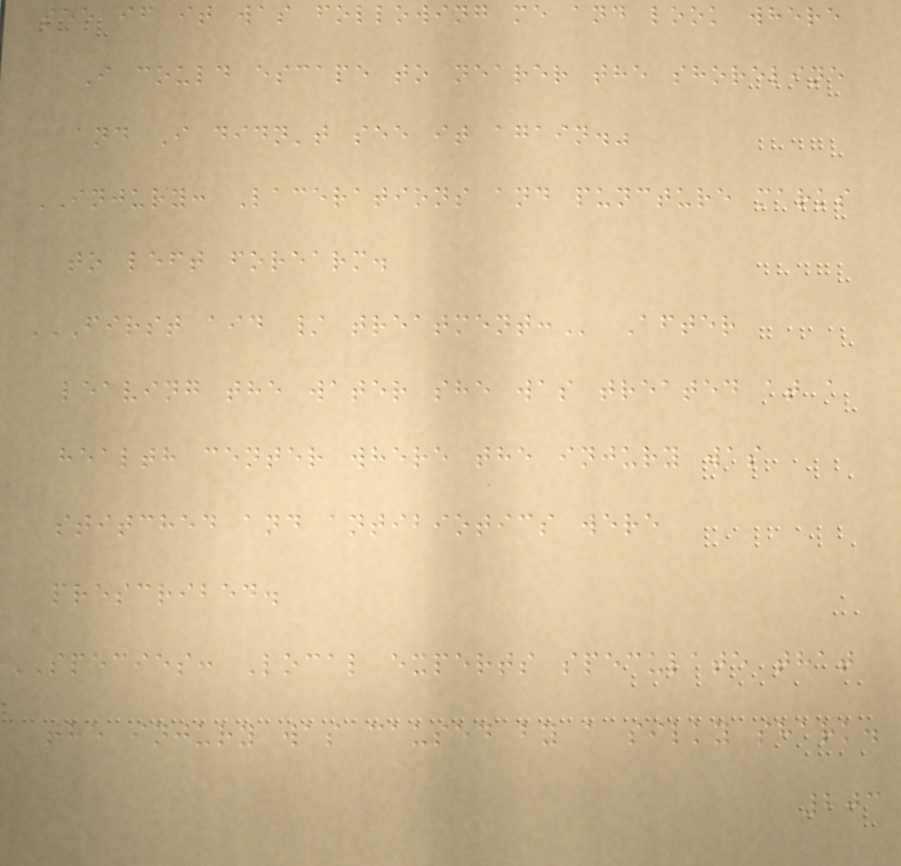see if it was following me and look where
I could escape to nearer the shoreline
and I didn't see it again."
INJURY: Lacerations and puncture marks
to left forearm.
FIRST AID / TREATMENT: After
leaving the water she was treated at a
health center where the injury was
stitched and antibiotics were
prescribed.
SPECIES: Local experts speculate that
the injury was caused by a silky shark.
203
